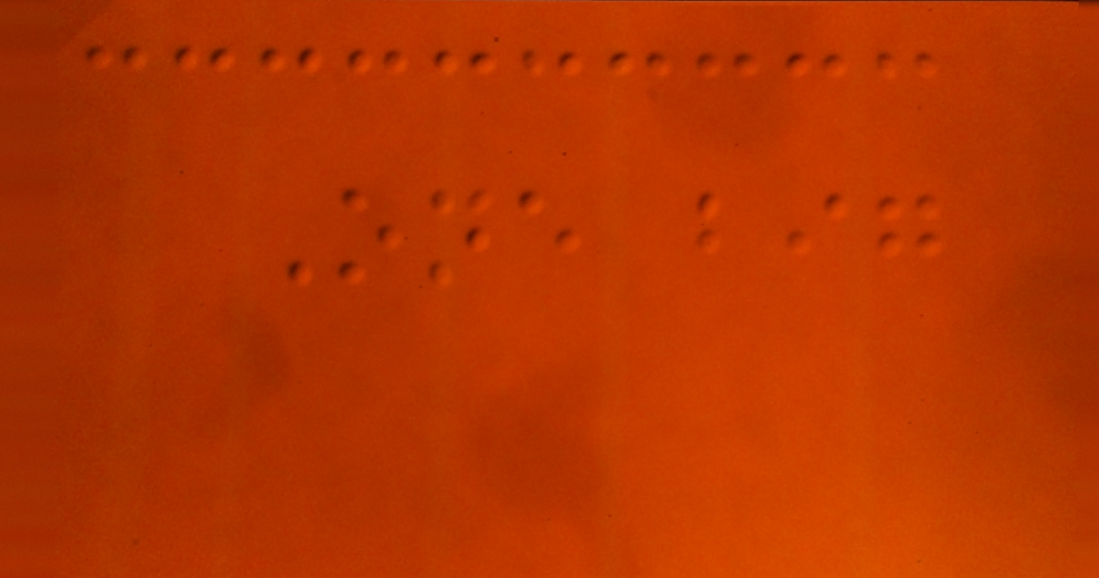One big
